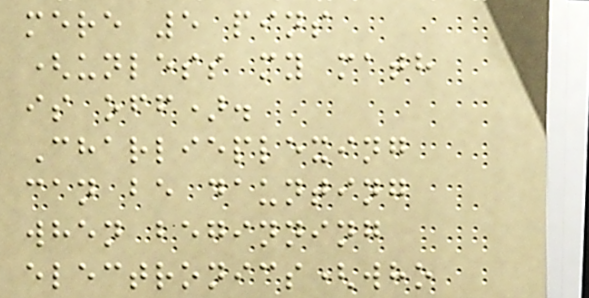mere 5 pins
(unless my math
is off).
Charlieplexing
can be daunting
when beginning
electronics(who
